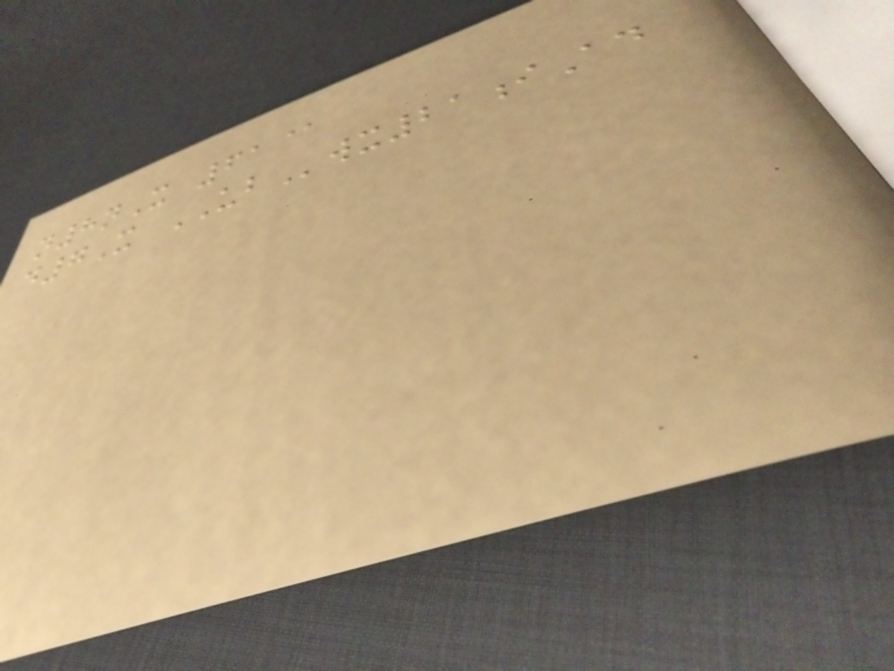n8nX 61@
d7X UBwx21iAd
